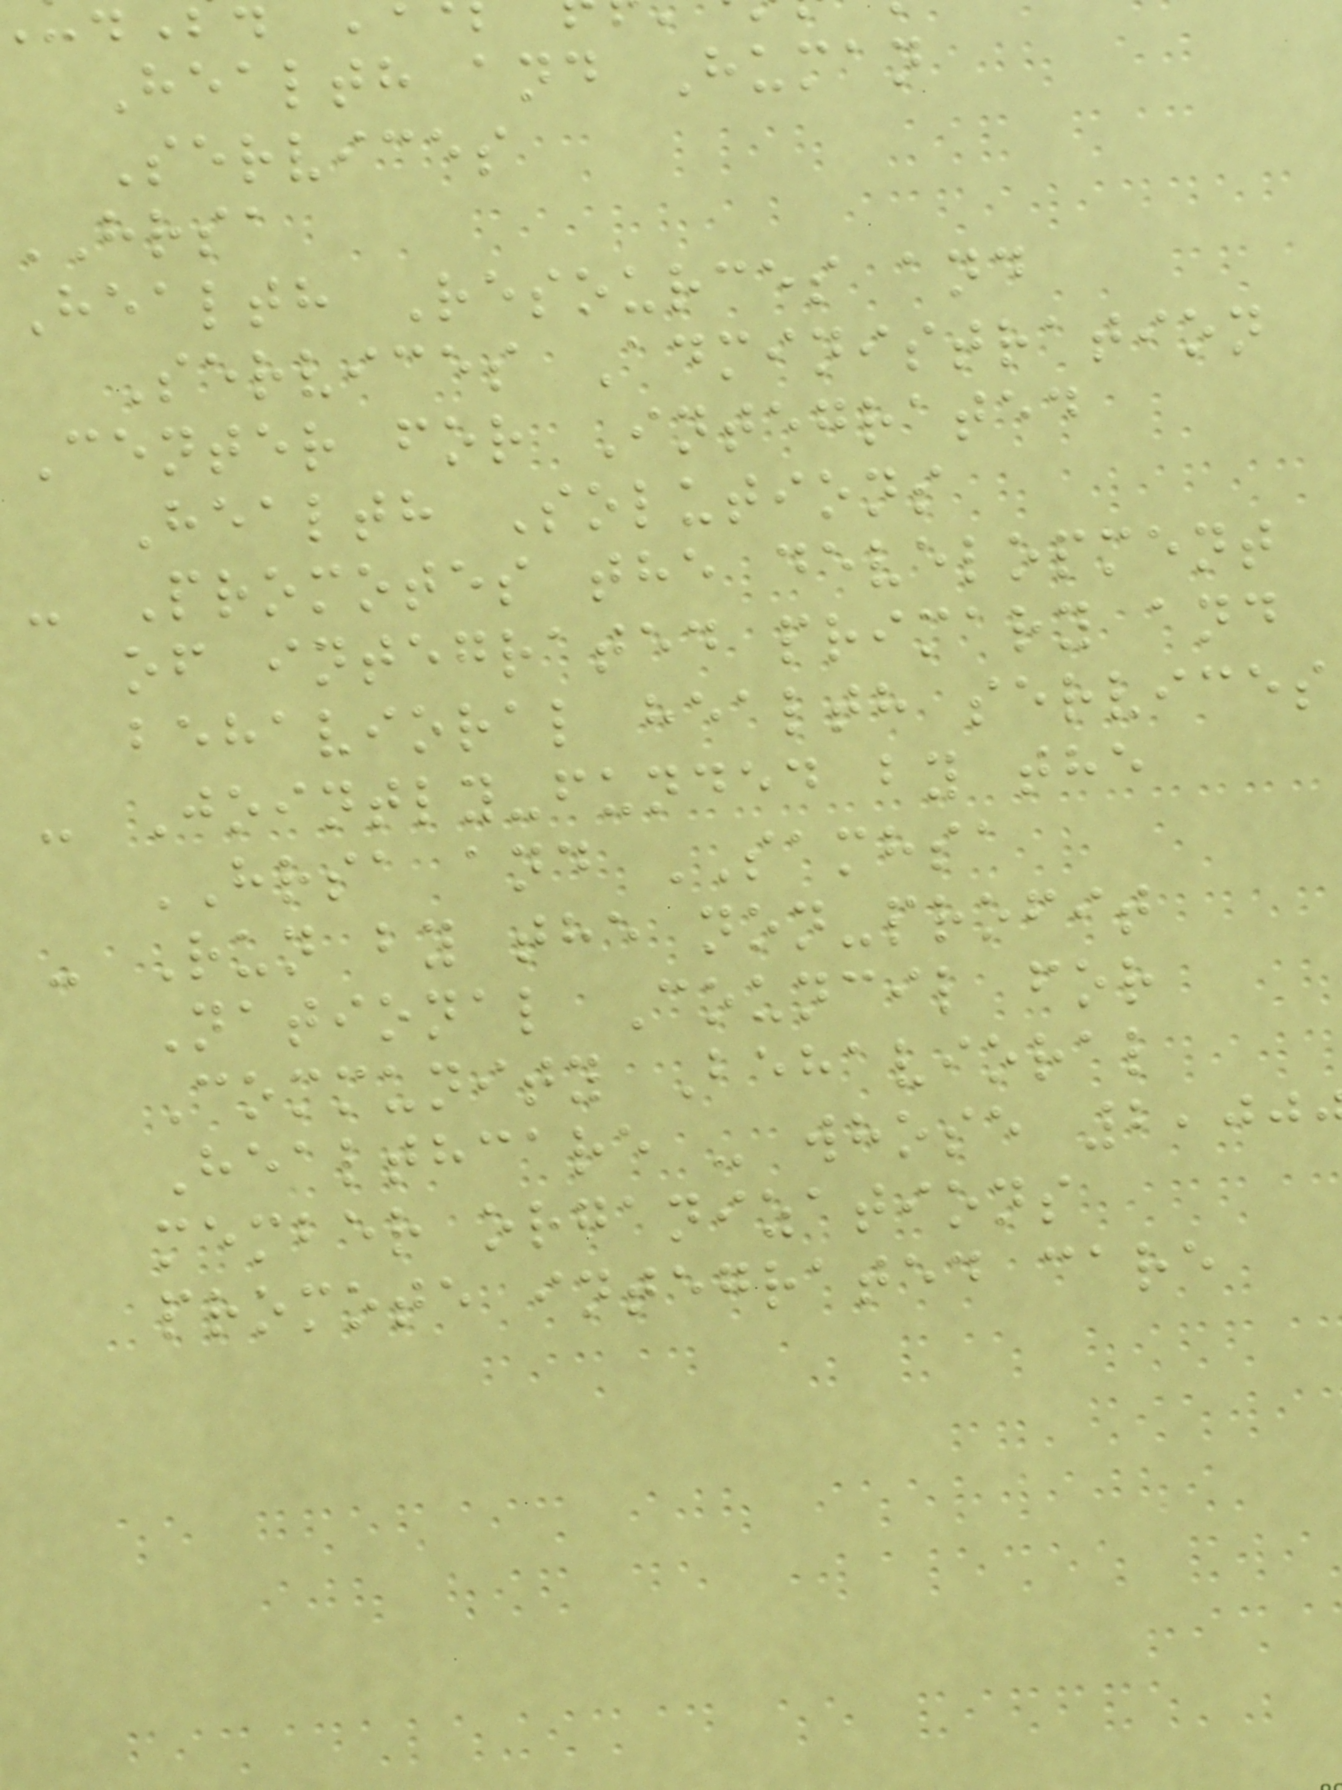Health and Human
Services
HRSA
Health Resources and
Services Administration
Center for Integrated
Health Solutions
- Promotes the development
of integrated primary and
behavioral health services
- Jointly-funded by the
HRSA and SAMHSA
- Run by the non-profit
National Council for
Community Behavioral
Healthcare - whose 2,00
member organizations
promote integrated care
